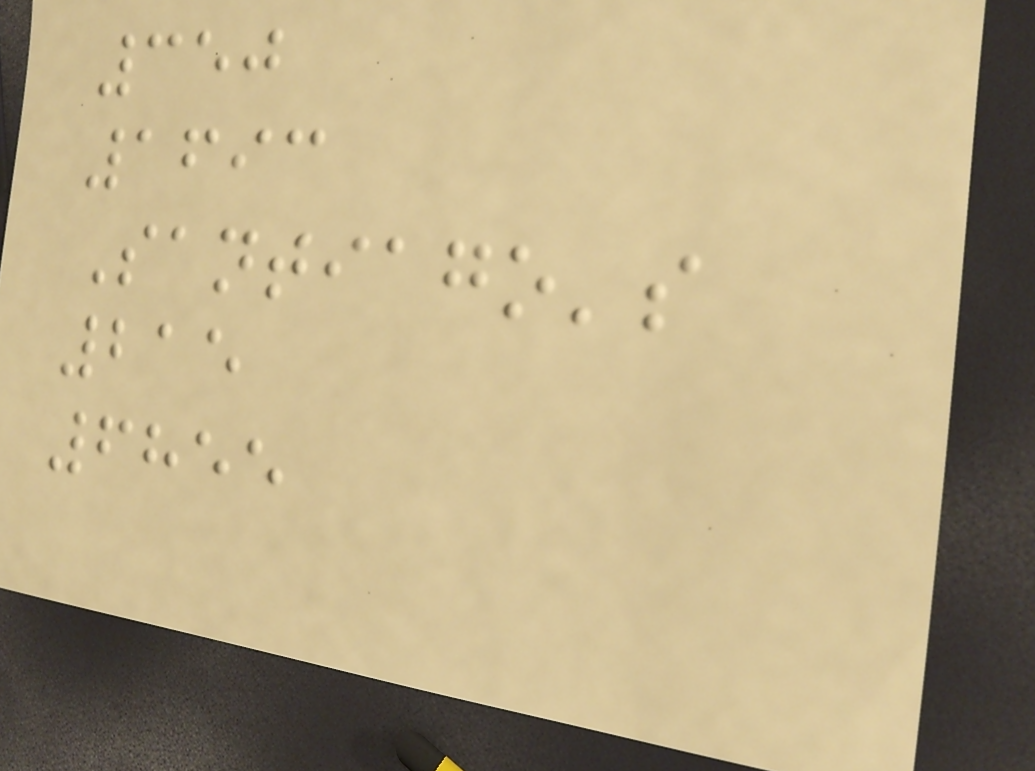350
1693
Santiago's
215
6855
